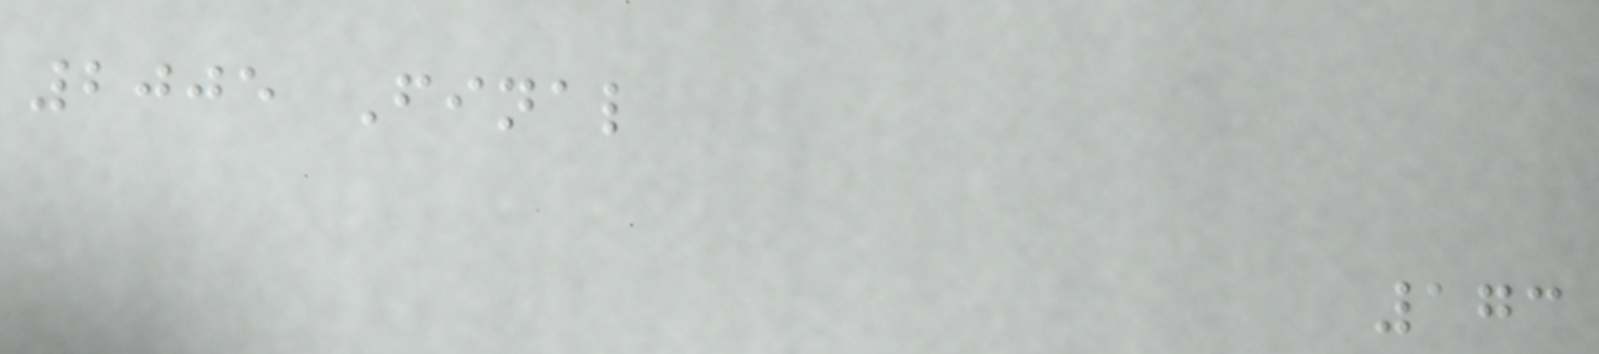2005 Final
173
